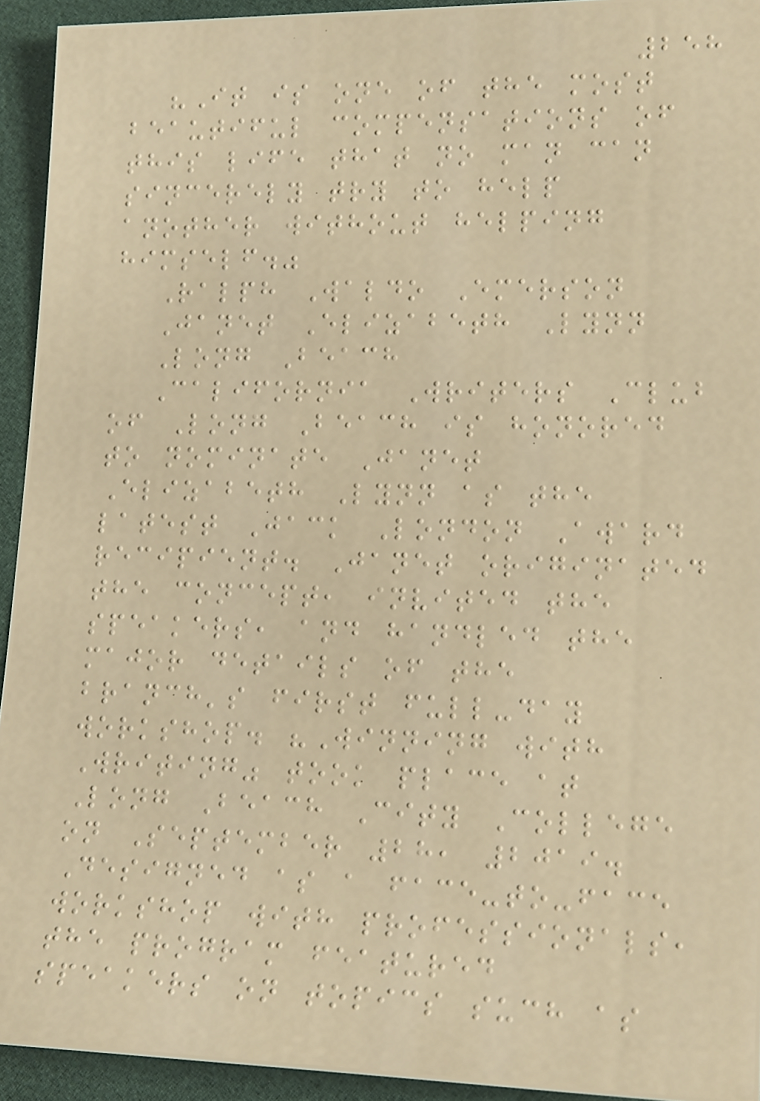258
"It is one of the most
beautiful compensations of
this life that no man can
sincerely try to help
another without helping
himself."
Ralph Waldo Emerson
Janet Elizabeth Lynn
Long Beach
California Writers Club
of Long Beach is honored
to nominate Janet
Elizabeth Lynn as the
latest Jack London Award
recipient. Janet originated
the concept, invited the
speakers, and handled the
major details of the
branch's first full-day
workshop. "Winning with
Writing" took place at
Long Beach City College
on September 28, 2019.
Designed as a face-to-face
workshop with professionals,
the program featured
speakers on topics such as
